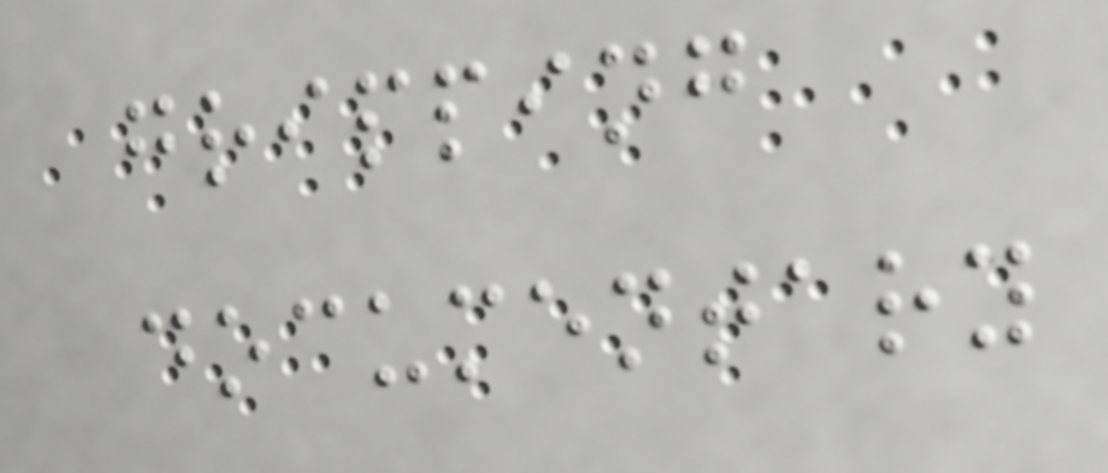gripping
documentary
